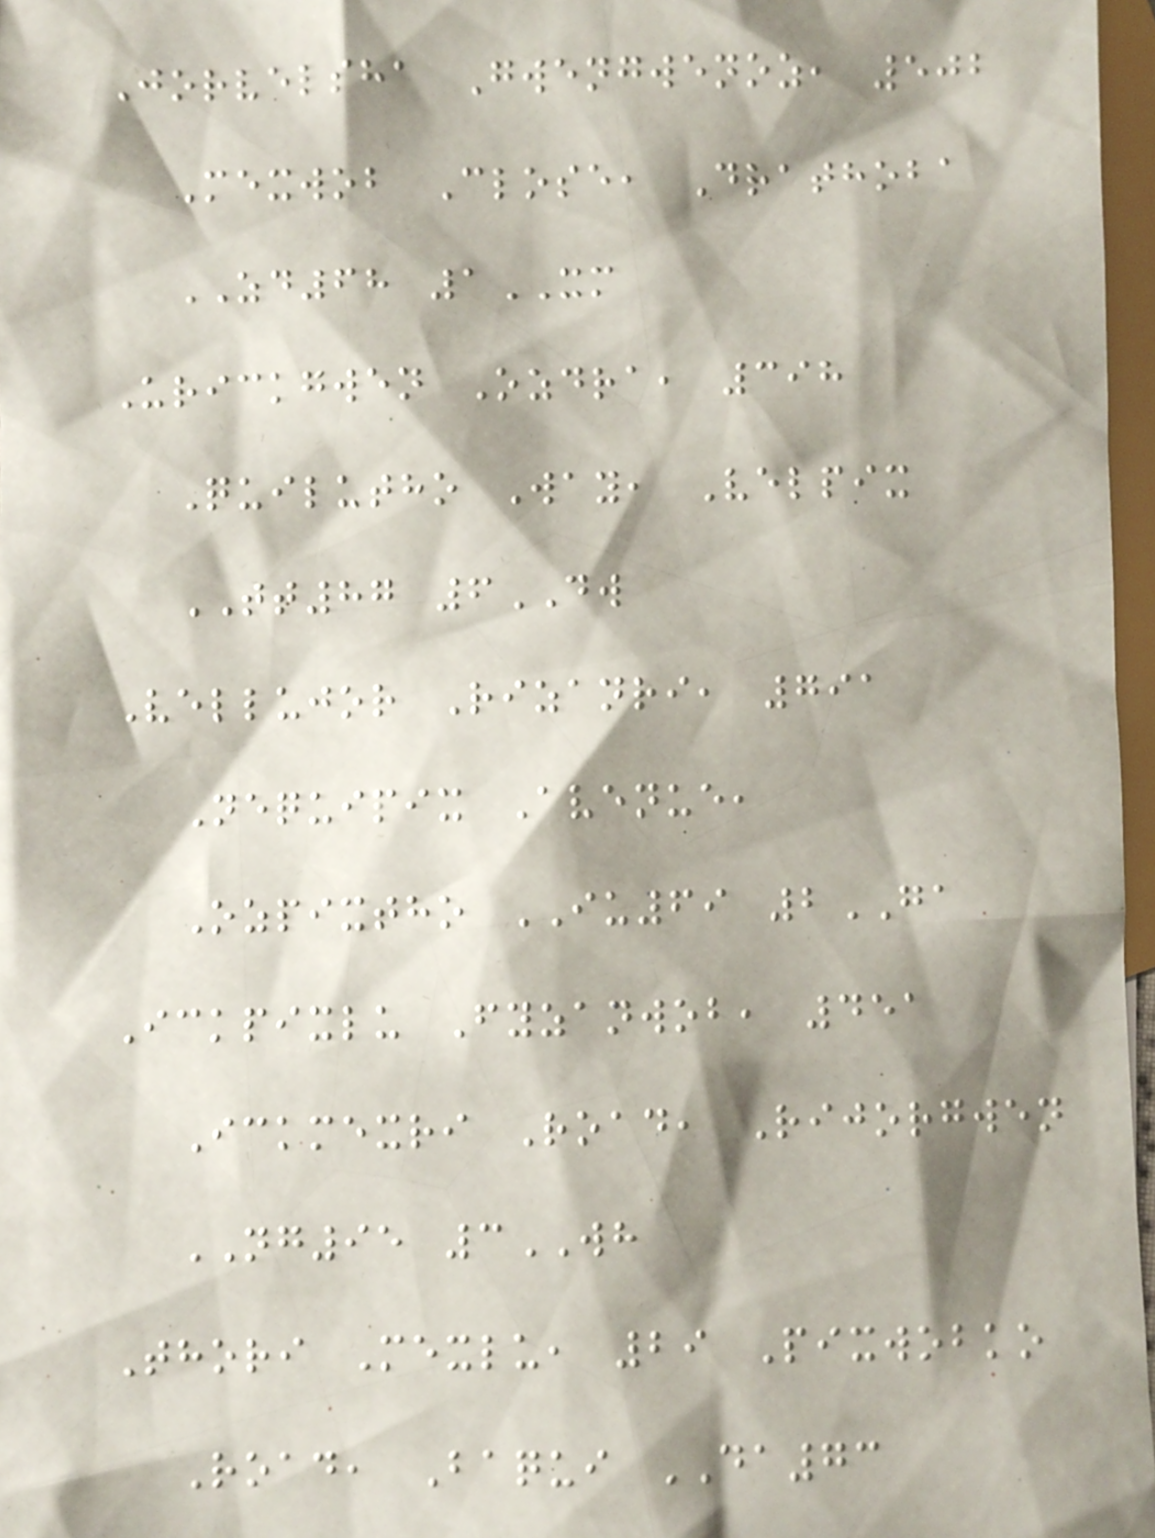Jorvelsha Gwengwenoz, 502
Mexwob Close, Drathoba
ZD68 1XM
Urickgwen Ozdra, 398
Quilutho Way, Velpix
TT87 6DW
Vellujor Rizanri, 791
Nequipix Avenue,
Ozpixtho IU69 2GA
Ickpixlu Fyzanwob, 451
Ickmexri Road, Rijorgwen
NG95 3WH
Thori Mexlu, 29 Pixwobko
Road, Baqui DA73
